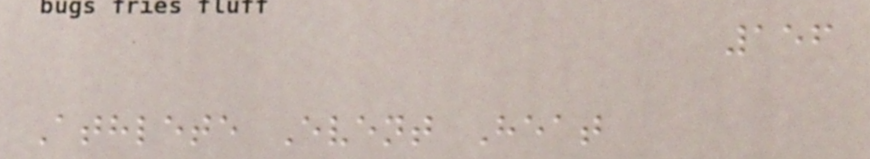156
Athlete Event Heat
